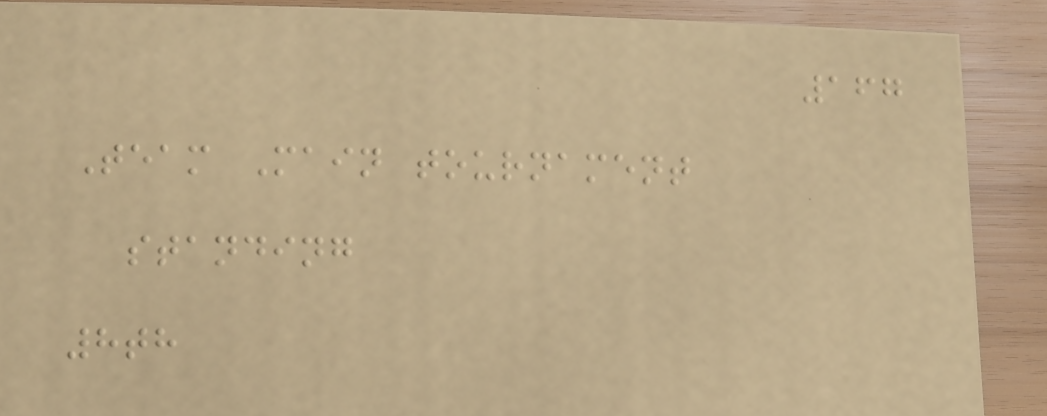167
Team Main tournament
standing
8th
